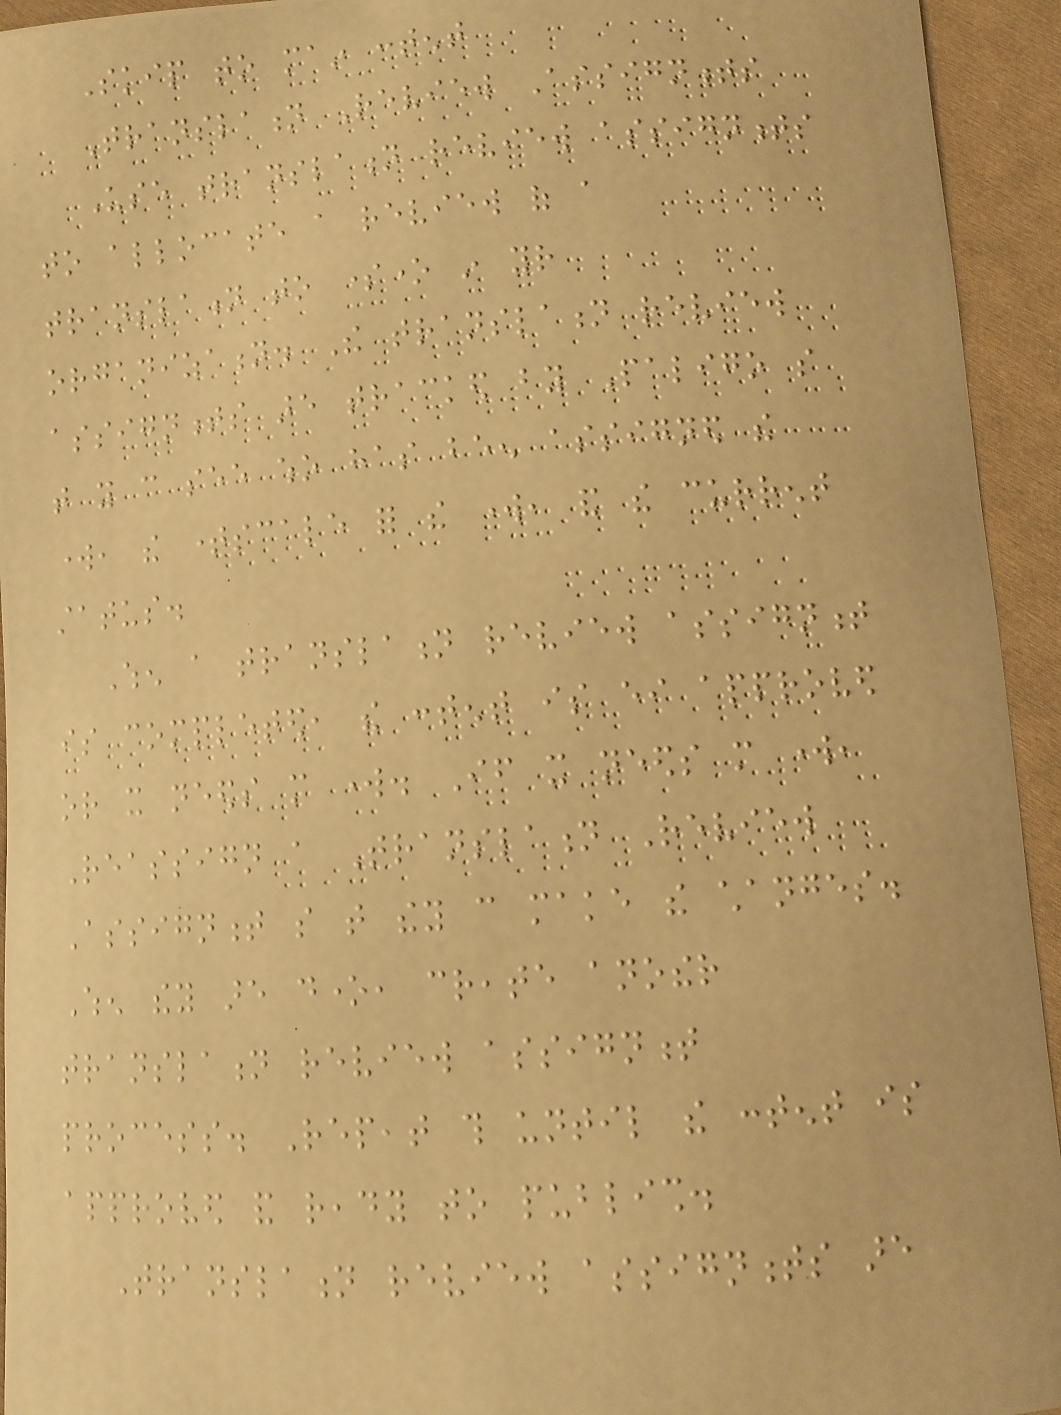Skip to main content
Translation Review Assignments
Use translation review assignments
to allocate a review of a
translation to someone in your
organization. The translation review
assignments are tracked by Paligo so
that you can see who has been assigned the
work, the timescale for the work, and the current
status.
When a translation review assignment
is completed, the content is either approved
or it needs more work. If it needs more work,
Reassign a Translation Review
Assignment so that they can make the changes.
When they are done, create another
translation review assignment
process. Repeat this until the content is
approved and ready to publish.
Translation review assignments are
